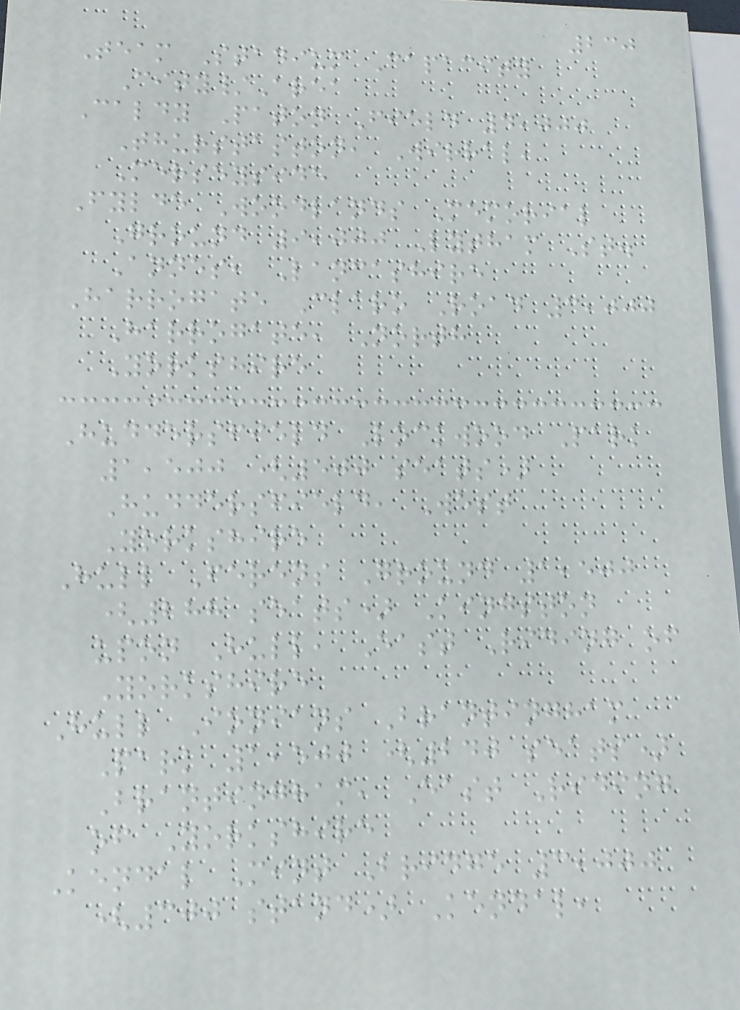230
Team Stadium Capacity
City/Area
Caldy Paton Field 4,000
Thurstaston, Wirral,
Merseyside
Fylde Woodlands Memorial
Ground 9,000 Lytham St.
Annes, Lancashire
Harrogate Claro Road 3,000
Harrogate, North
Yorkshire
Huddersfield Lockwood Park
1,500 (500 seats)
Huddersfield, West
Yorkshire
Hull Ferens Ground 1,500
(288 seats) Kingston
upon Hull, East Riding of
Yorkshire
Hull Ionians Brantingham
Park 1,500 (240 seats)
Brantingham, East Riding
of Yorkshire
Kendal Mint Bridge 3,000
(300 stand) Kendal,
